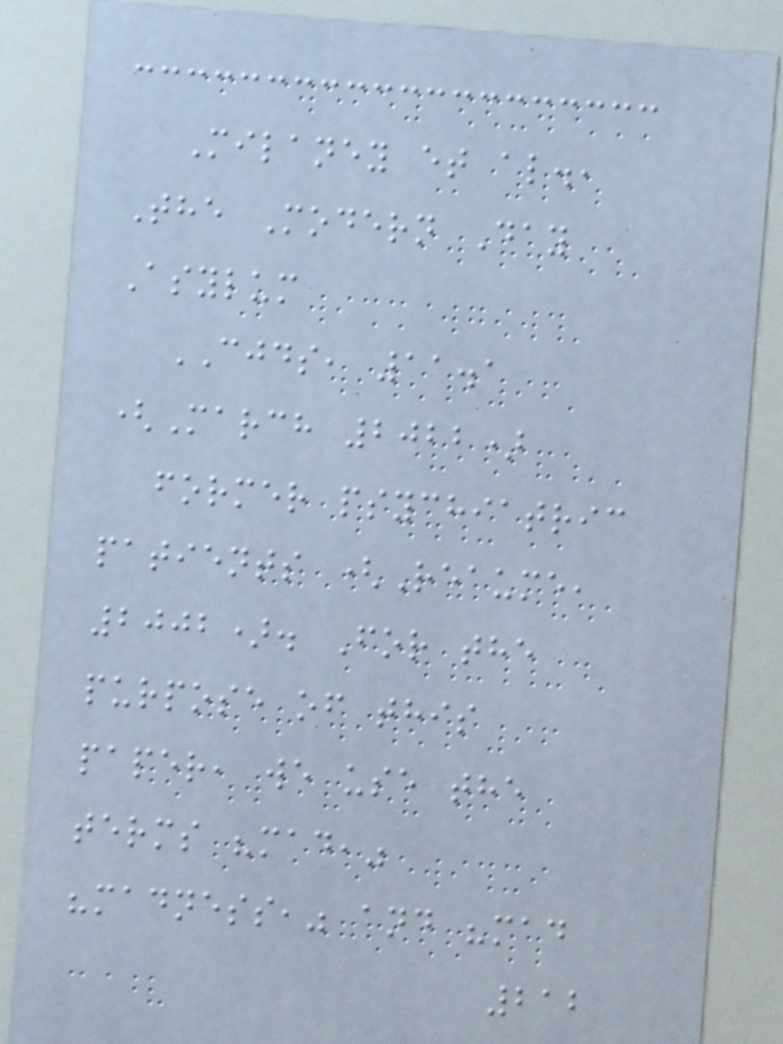Milaney et al.,
The Modern Day
Asylum
CJDS, 11.1
(March 2022)
former psychiatric
patients (Reaume,
2002). For the
purpose of this
paper, we use the
terms "mad,"
"madness," and "mad
212
